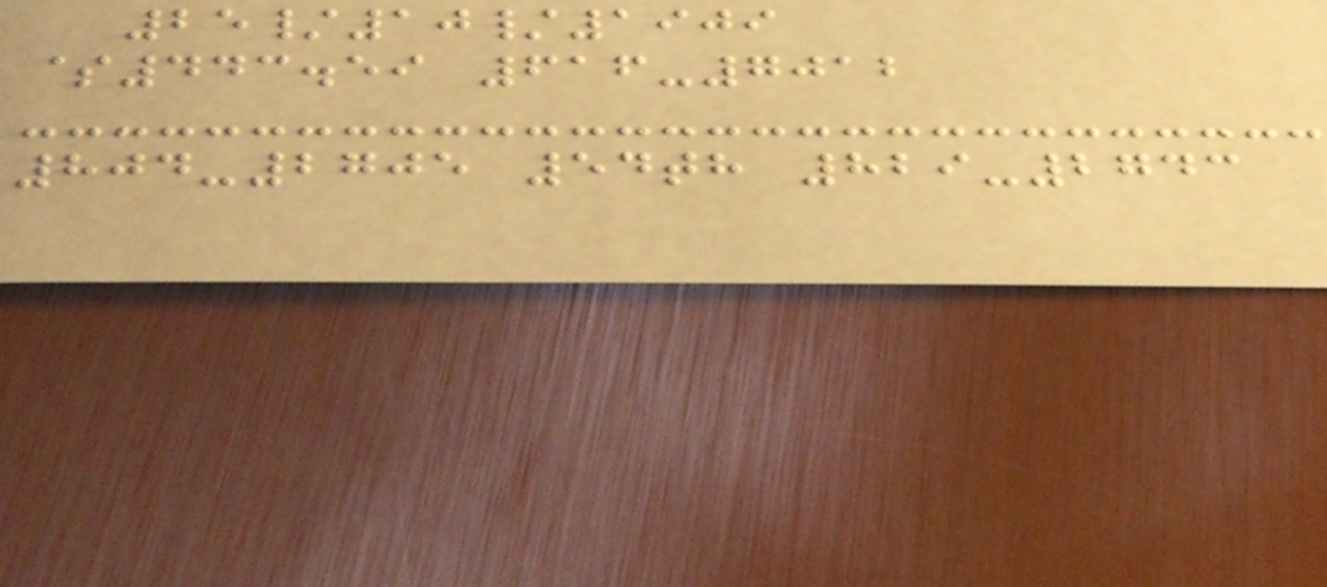25/10/1909
$443.59 616-7012
804-2705 54th 829-2743
